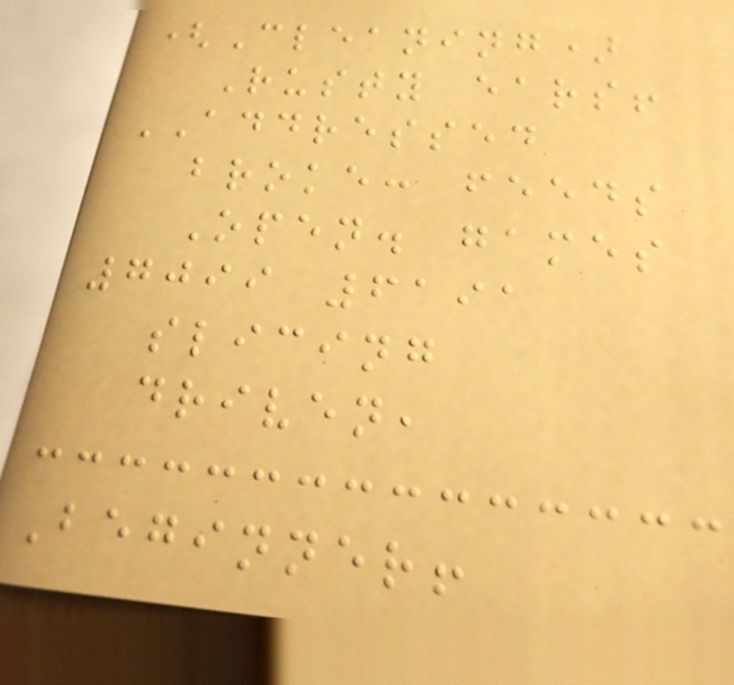(Cleaning)
Rusty ears!
ADDRESSED
broke: feeds
Open. games
7099 6191
slicing
driven,
Beginner!
